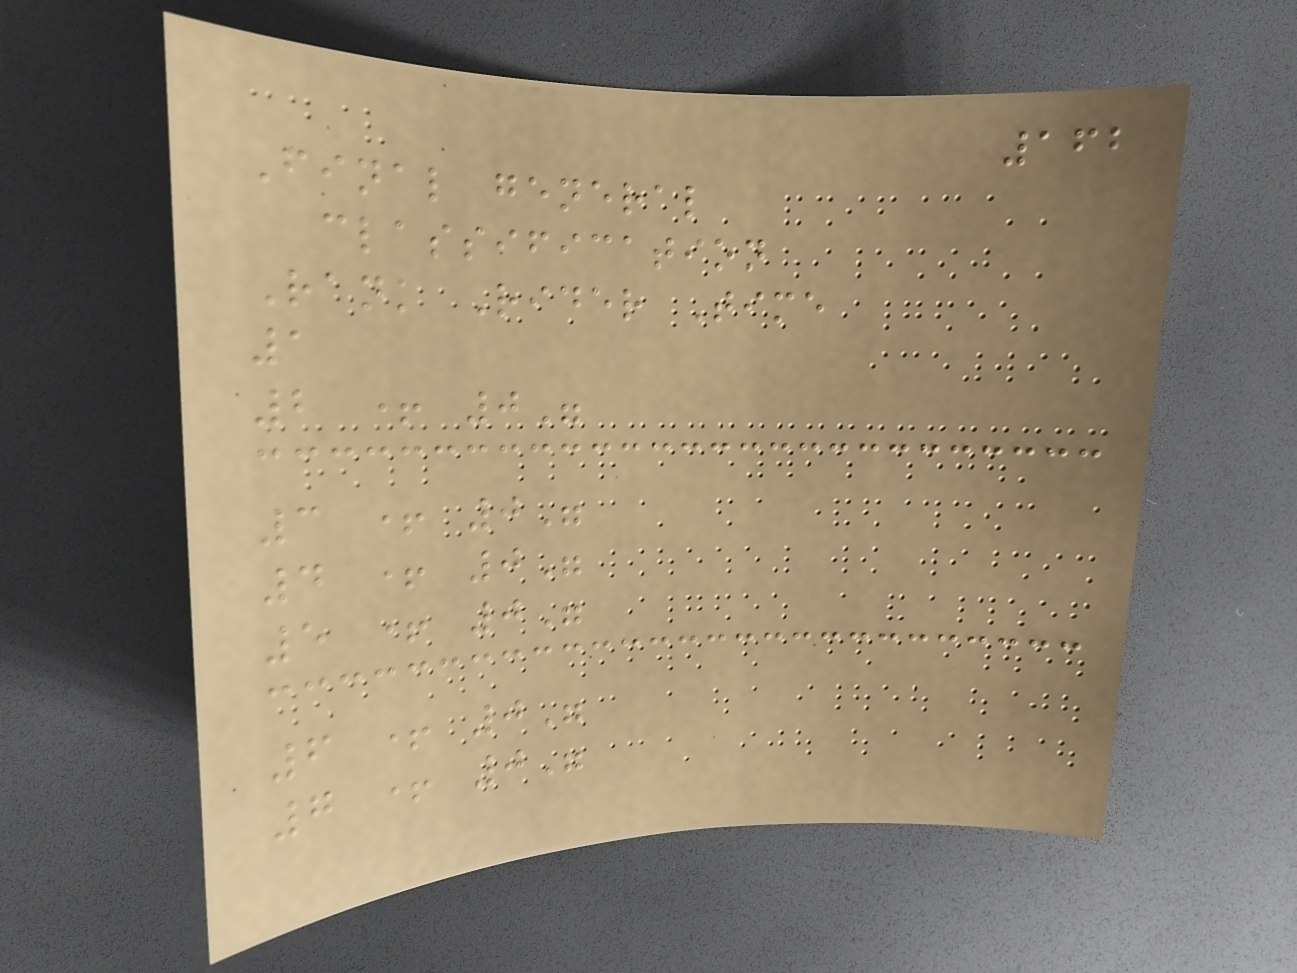162
Final general
classification
Rank Rider Time
1
2 + 0"
3 + 0"
4 + 0"
5 + 0"
6 + 0"
7 + 0"
